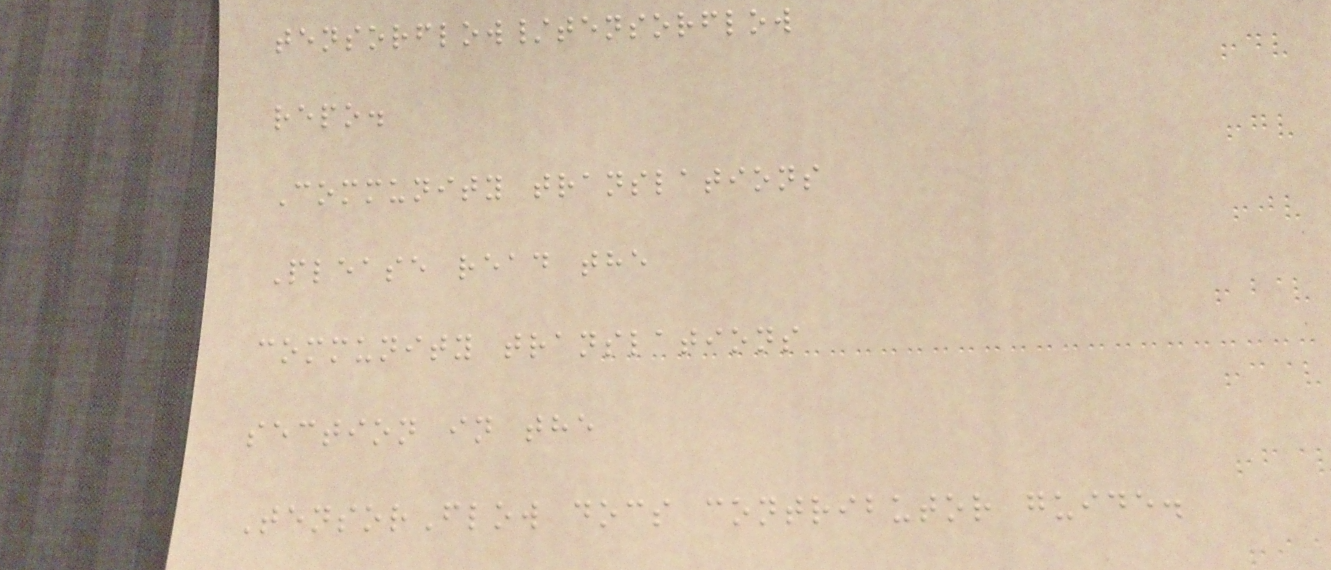tensorflow/tensorflow
repo.
Community translations
Please read the
community translations
section in the
TensorFlow docs contributor guide.
